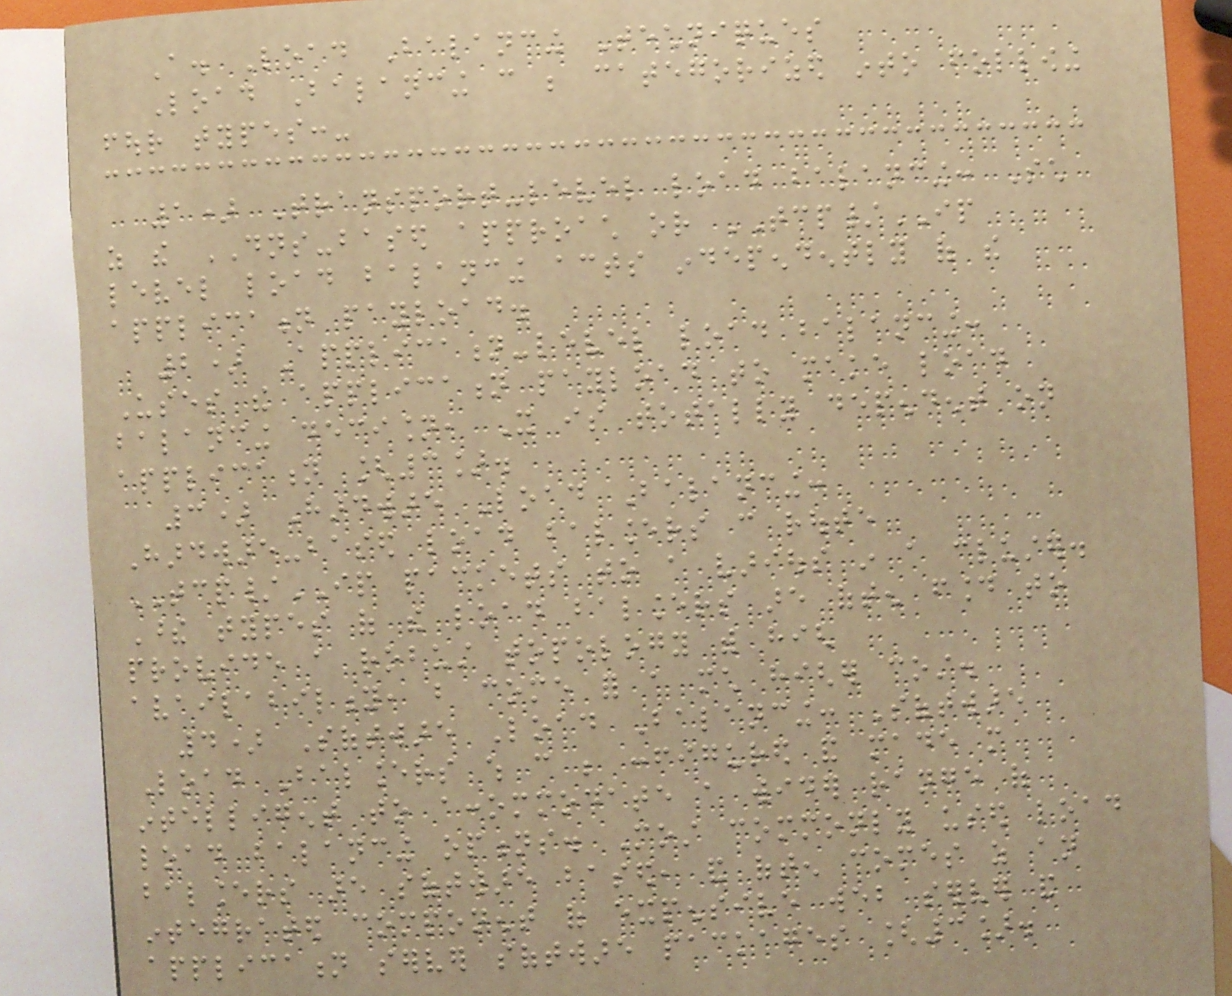A. Load Balancing Techniques
Load Balancing can be categorized into following
four types:-
1) Transport-level load balancing: Such
as the DNS-based approach or TCP/IP
level load balancing acts independently of the
application payload.
2) Application-level load balancing:
Uses the application payload to make load
balancing decision, It is totally dependent on
application [3].
3) Hardware Load Balancing:
Hardware-based load balancers can route
TCP/IP packets to a various in a cluster.
These types of the load balancers are often found to
provide a robust topology with high
availability, but come for a much higher cost.
4) Software Load Balancing: Software
Load Balancers which can be configured and made more
intelligent to accommodate a wider range of
load balancing options. Most commonly used load
balancers are software based, and often comes as an
integrated component of expensive web server and
application server software packages [3].
